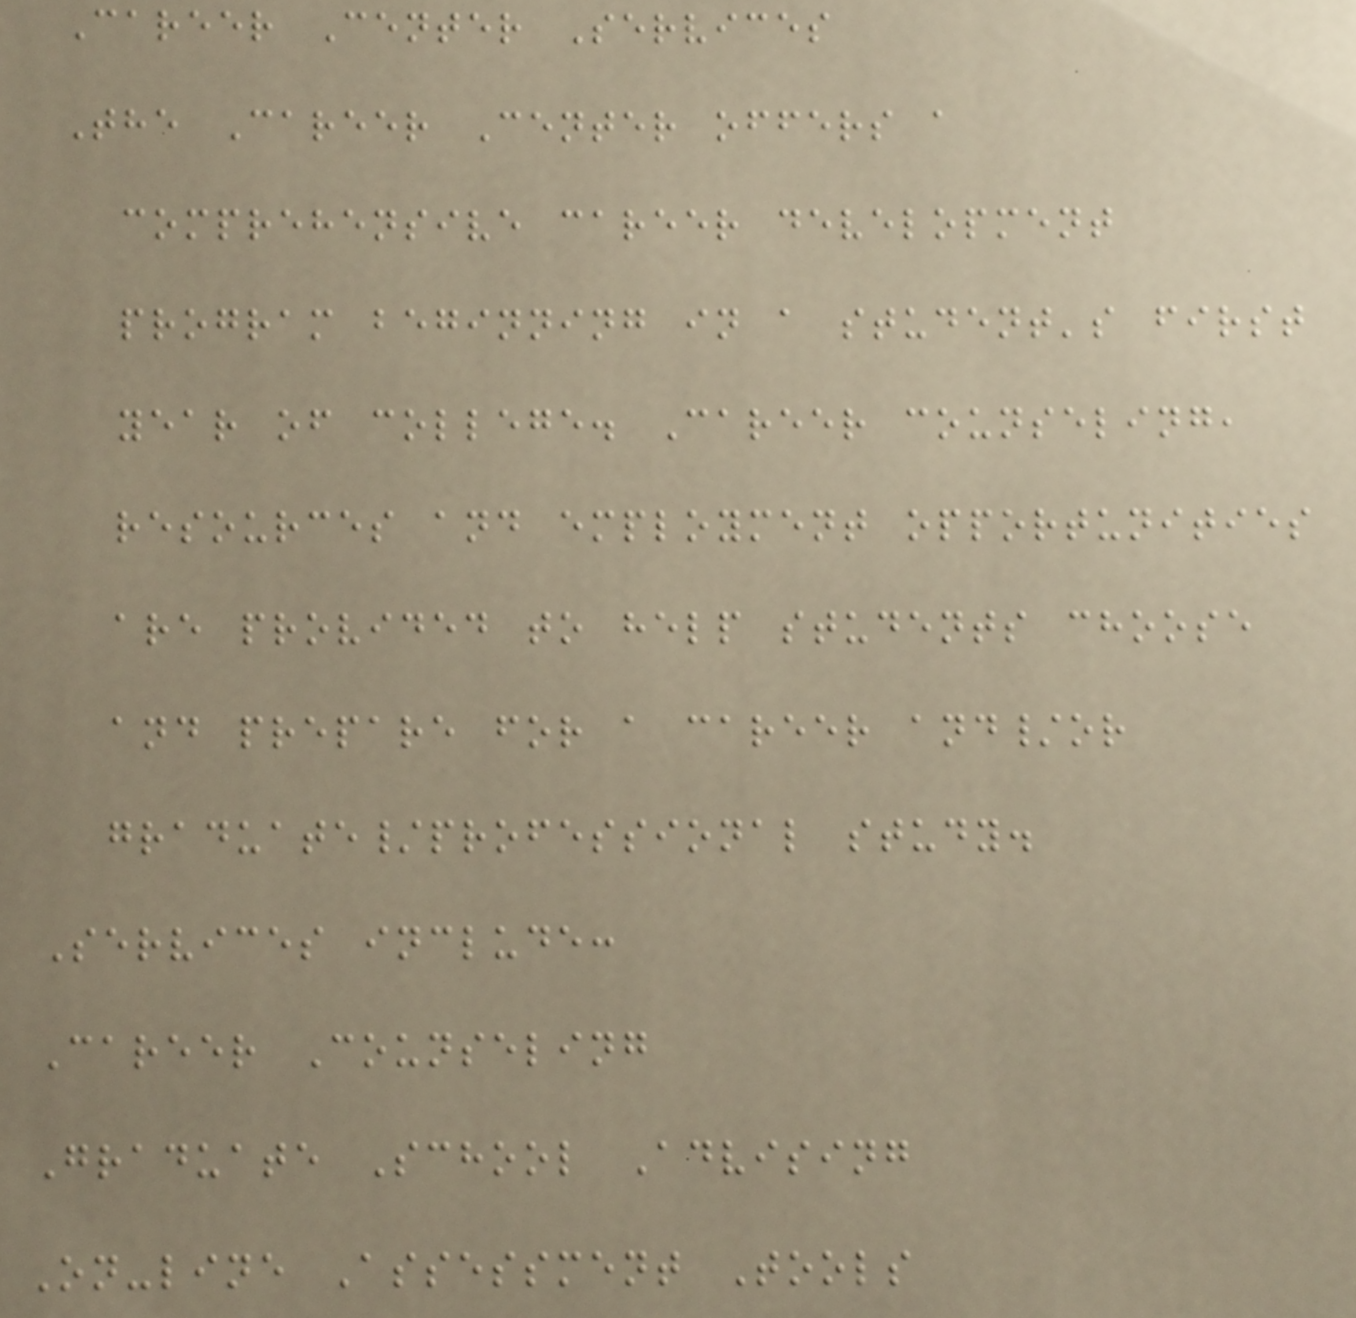Career Center Services
The Career Center offers a
comprehensive career development
program beginning in a student's first
year of college. Career counseling,
resources and employment opportunities
are provided to help students choose
and prepare for a career and/or
graduate/professional study.
Services include:
Career Counseling
Graduate School Advising
On-line Assessment Tools
